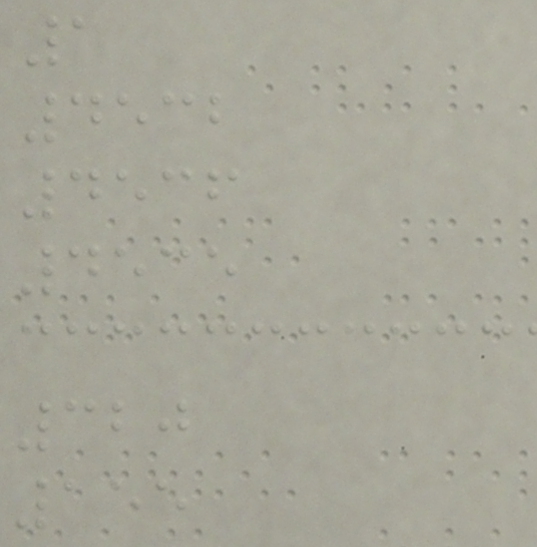1
4532
4536
4535
320
155
